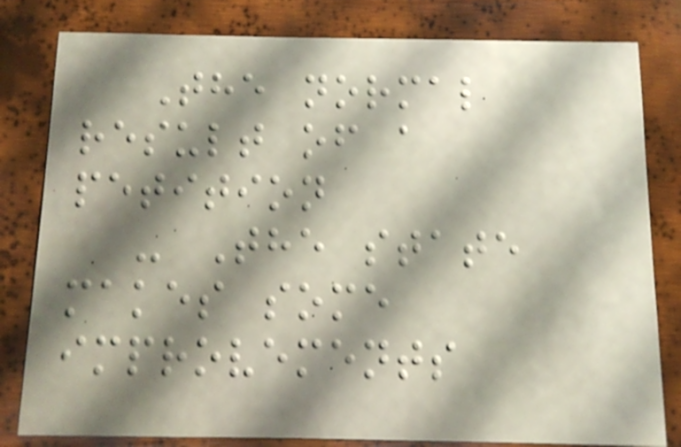The normal
result of a
petition
- The state
makes some
improvements
